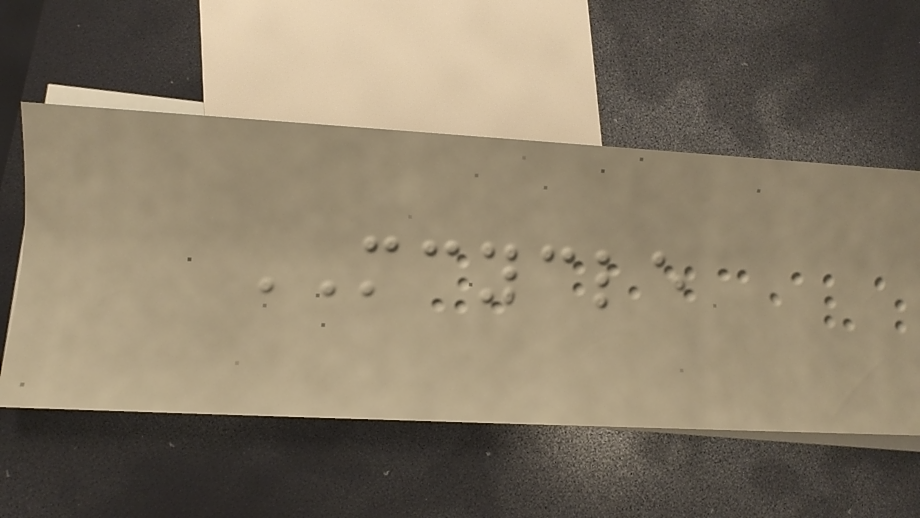MCYCLE
